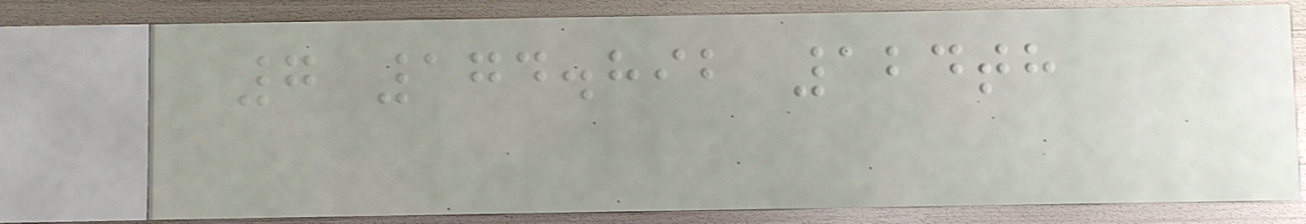7 174.892 124th
